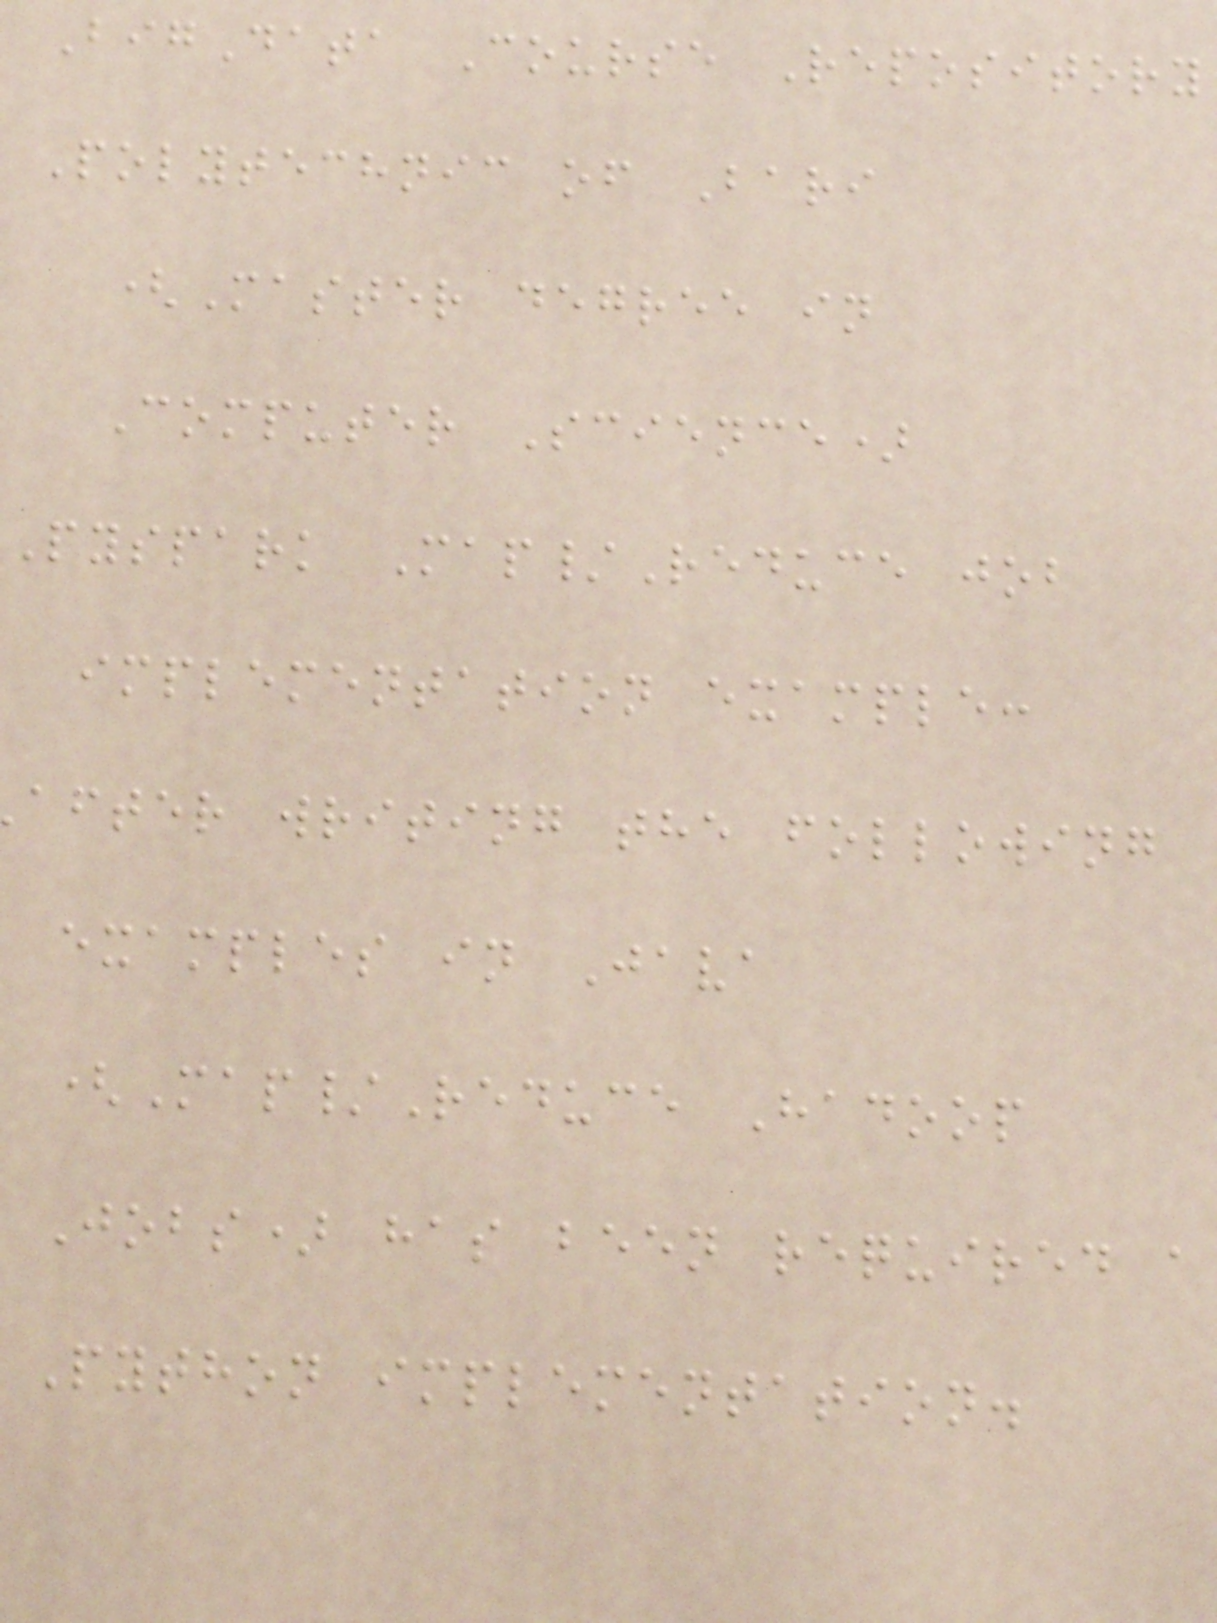BigData Course Repository
Polytechnic of Bari
(Master degree in
Computer Science)
Pyspark Map/Reduce job
implementation example:
after writing the following
examples in Java
(Map/Reduce Hadoop
Jobs) has been required a
Python implementation.
